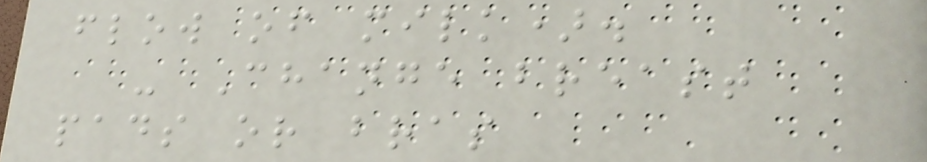flow of milk).
- Change breast
pads or bras
